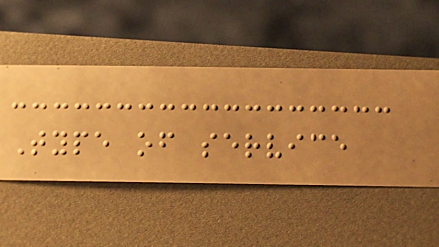Type of service
